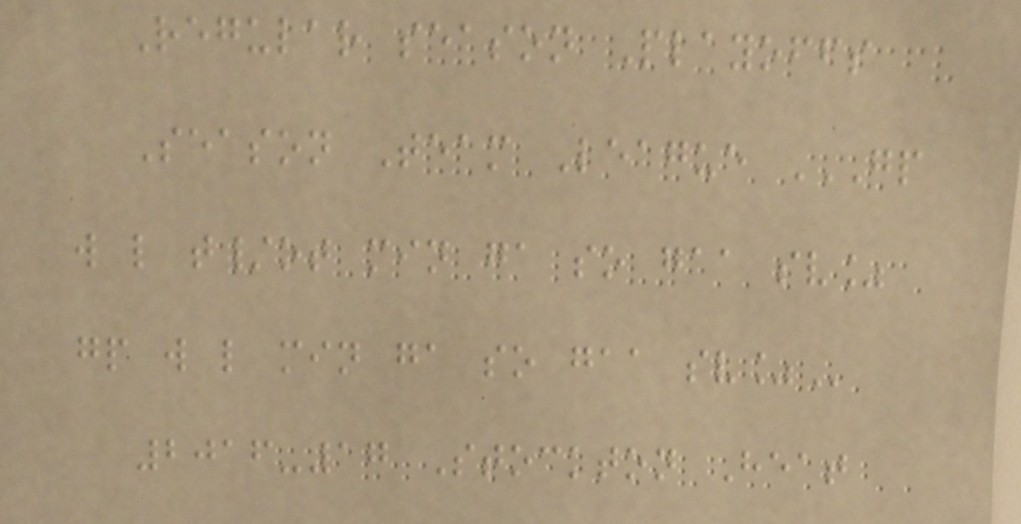Regular season Playoffs
Season Team League GP
W L T/OT MIN GA SO GAA SV%
GP W L MIN GA SO GAA SV%
2016-17 Stockton Heat
